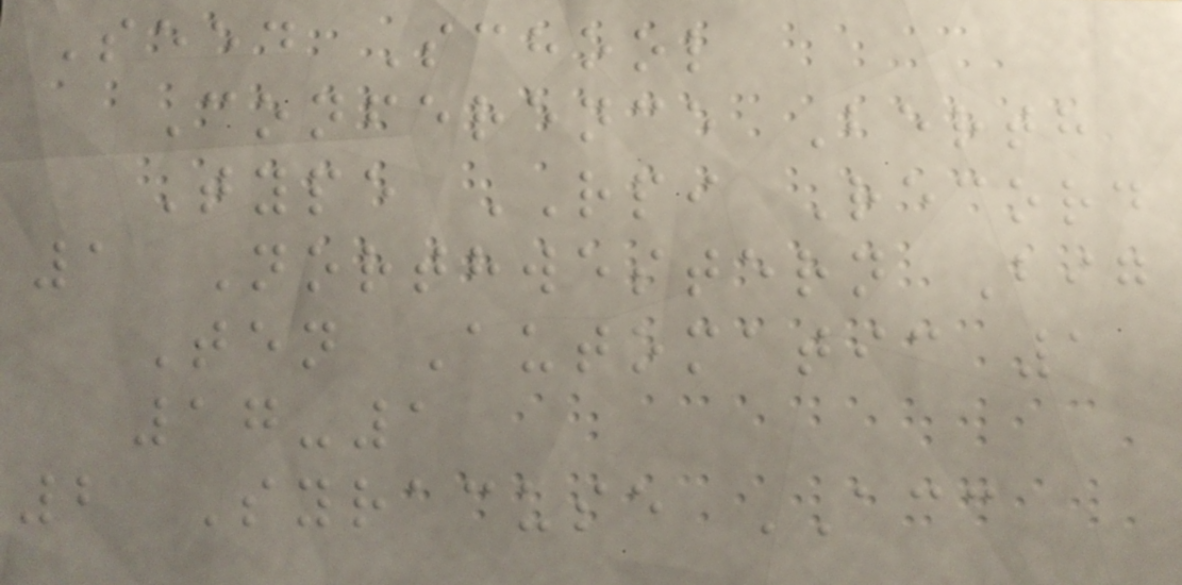Seed School
Conference Berth
Type RPI Record
1 Northwestern Big
Ten Automatic 1
17-1
2 Syracuse ACC
